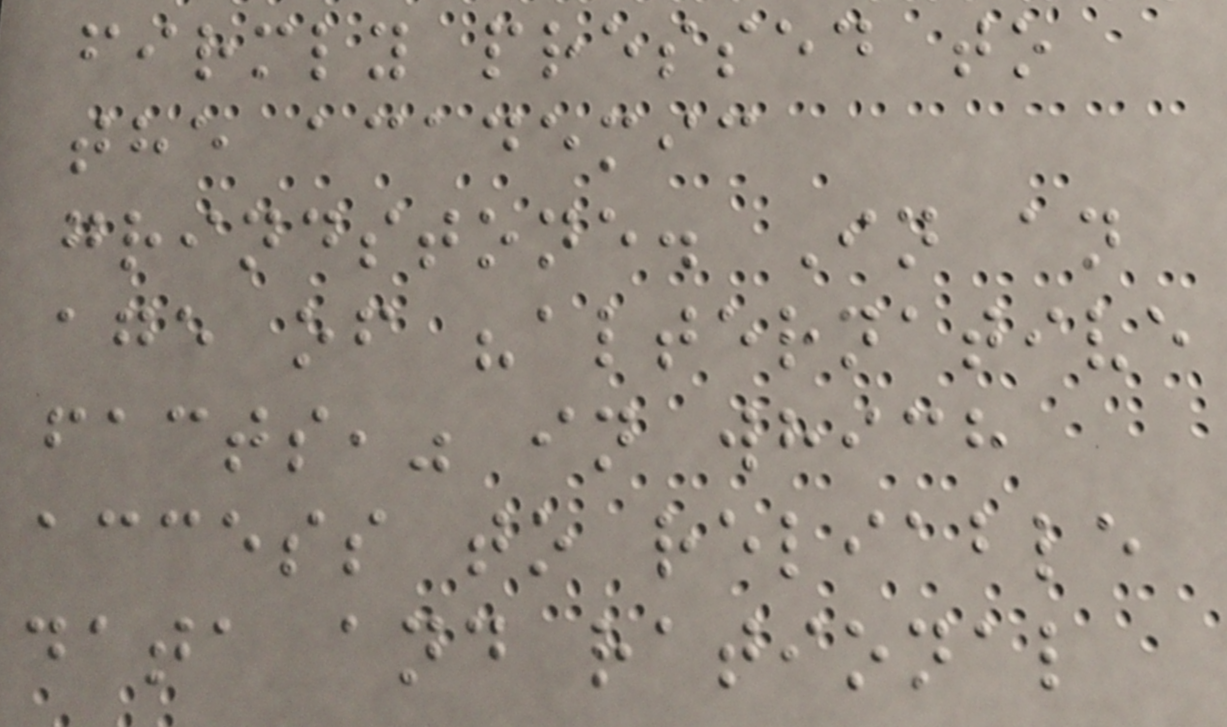firmly pressed to
the academic
grindstone. In an
age of "alternative
facts," in which
access to reliable
data and rational
